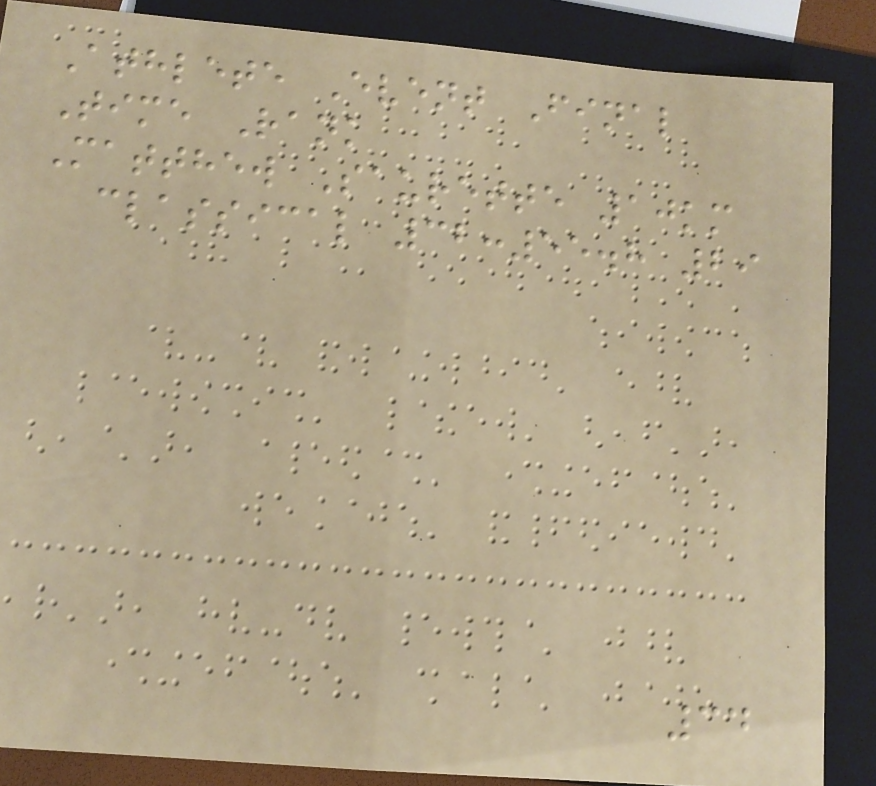Athlete Event Final
Time Rank
Matthew Saurette 10km
classical 32:55.8 29
34
